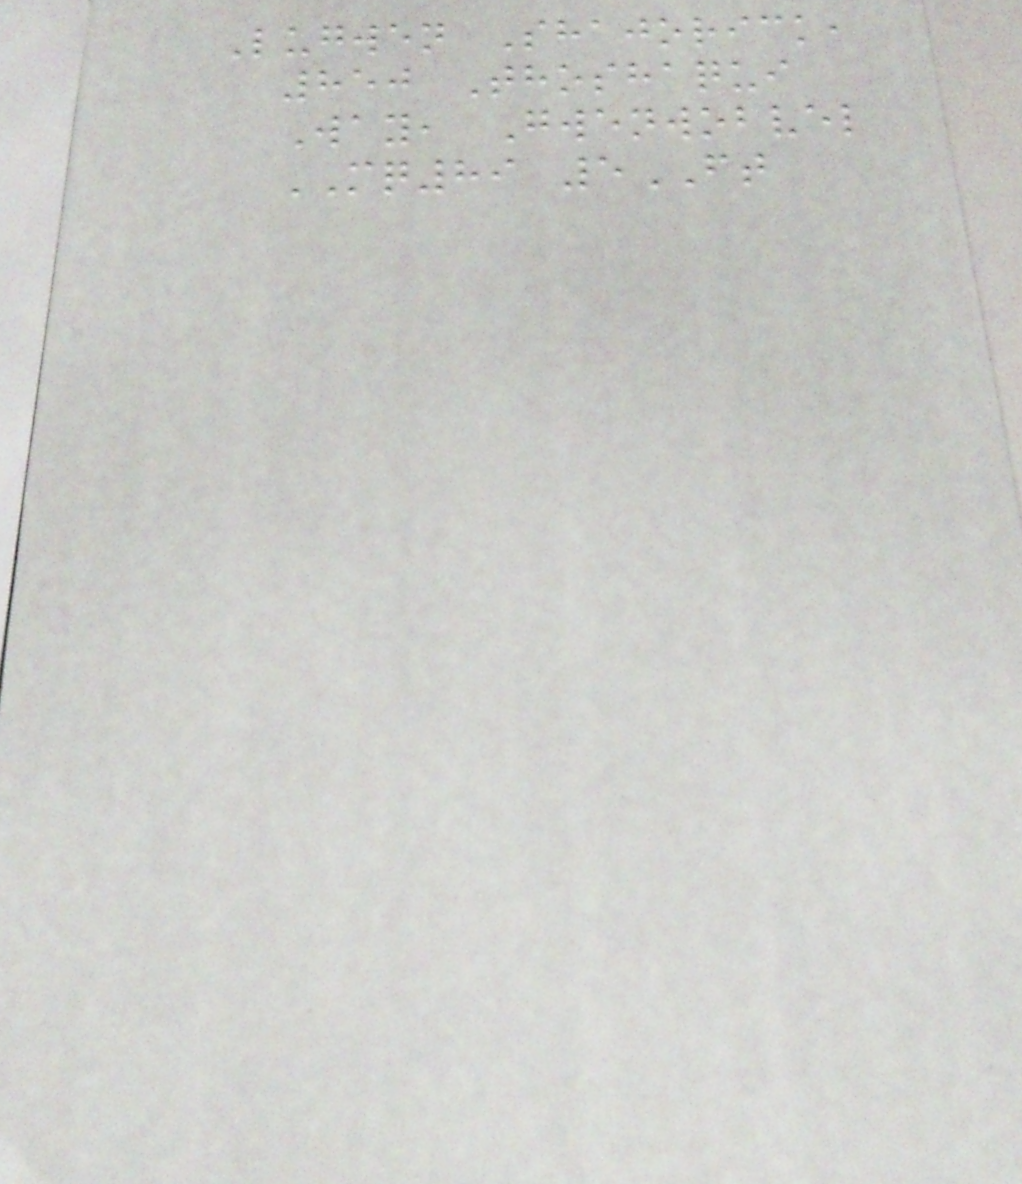Lugwen Shajorick,
850 Thoshaqui
Way, Gwenwobvel
MQ89 5FT
